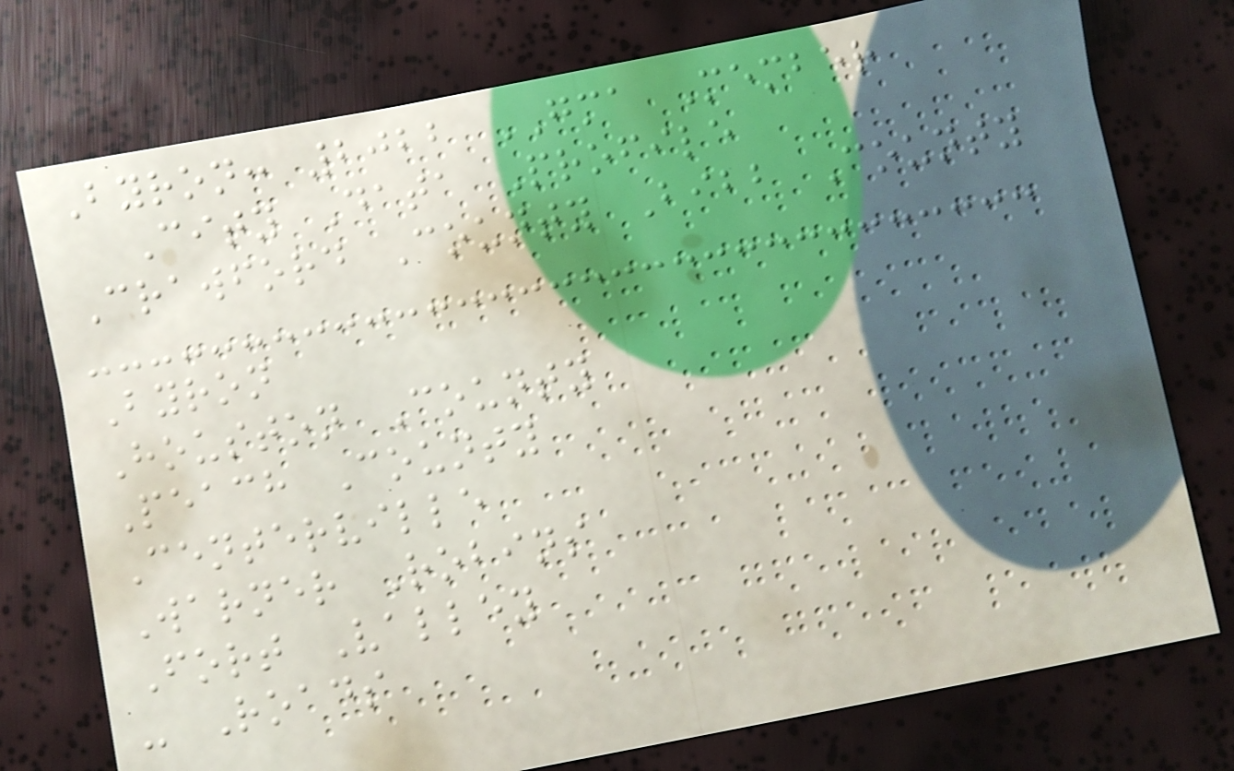Byron: 2022 GMA Member
City Data Profile
Crawford County Bibb County
Byron
Houston County
Peach County
Centerville
Warner Robins
Fort Valley
- Roads
